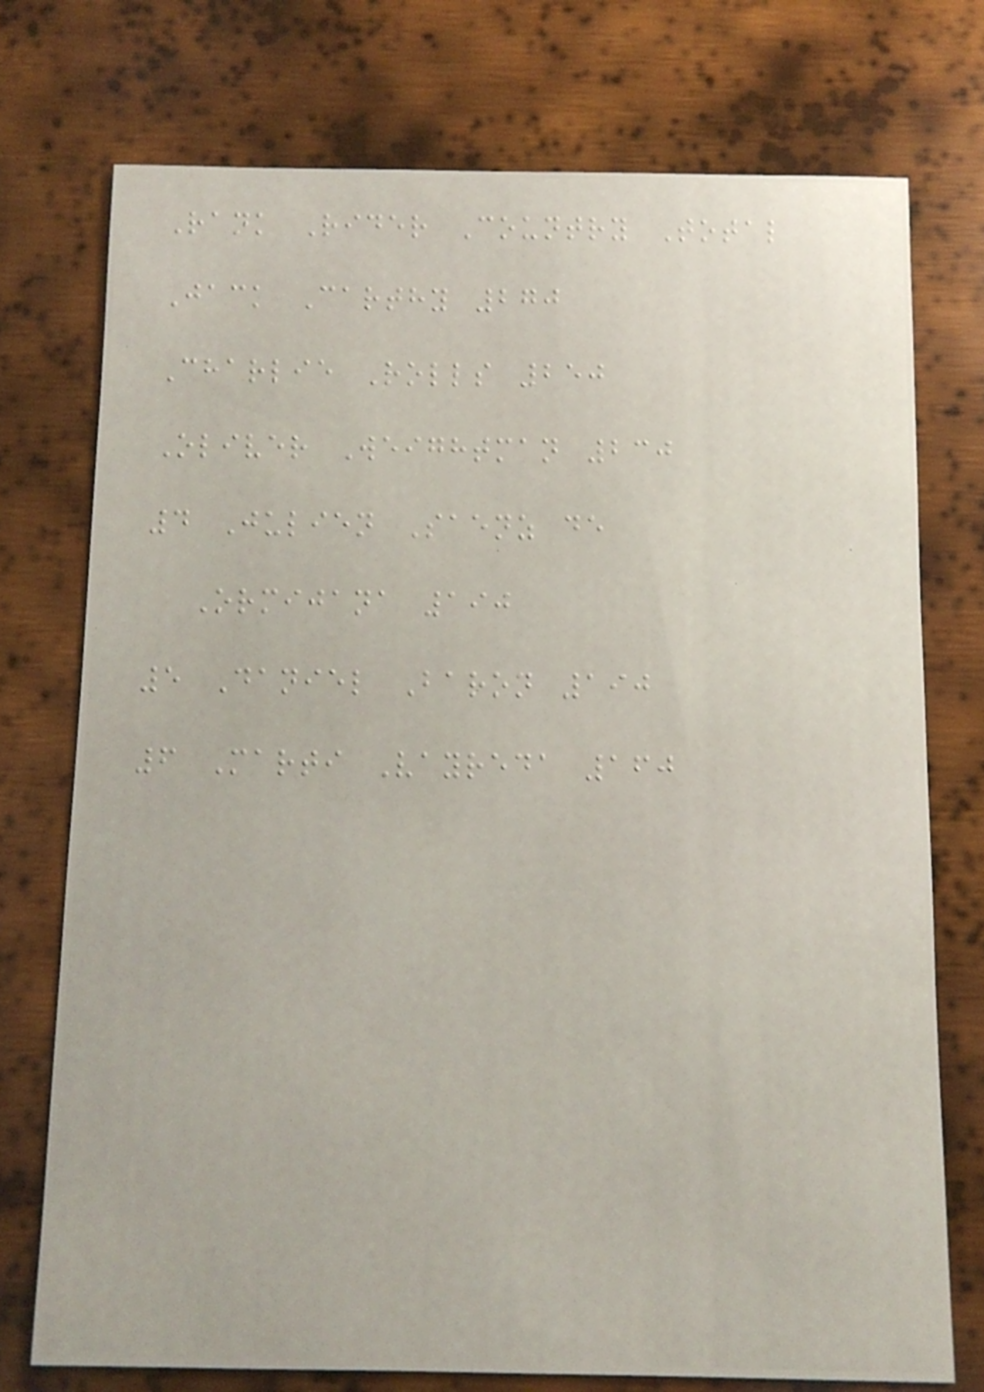Rank Rider Country Total
Jack Carthy 270
Charlie Rolls 250
Oliver Weightman 230
4 Julien Saenz de
Ormijana 190
5 Daniel Baron 190
6 Marti Vayreda 160
